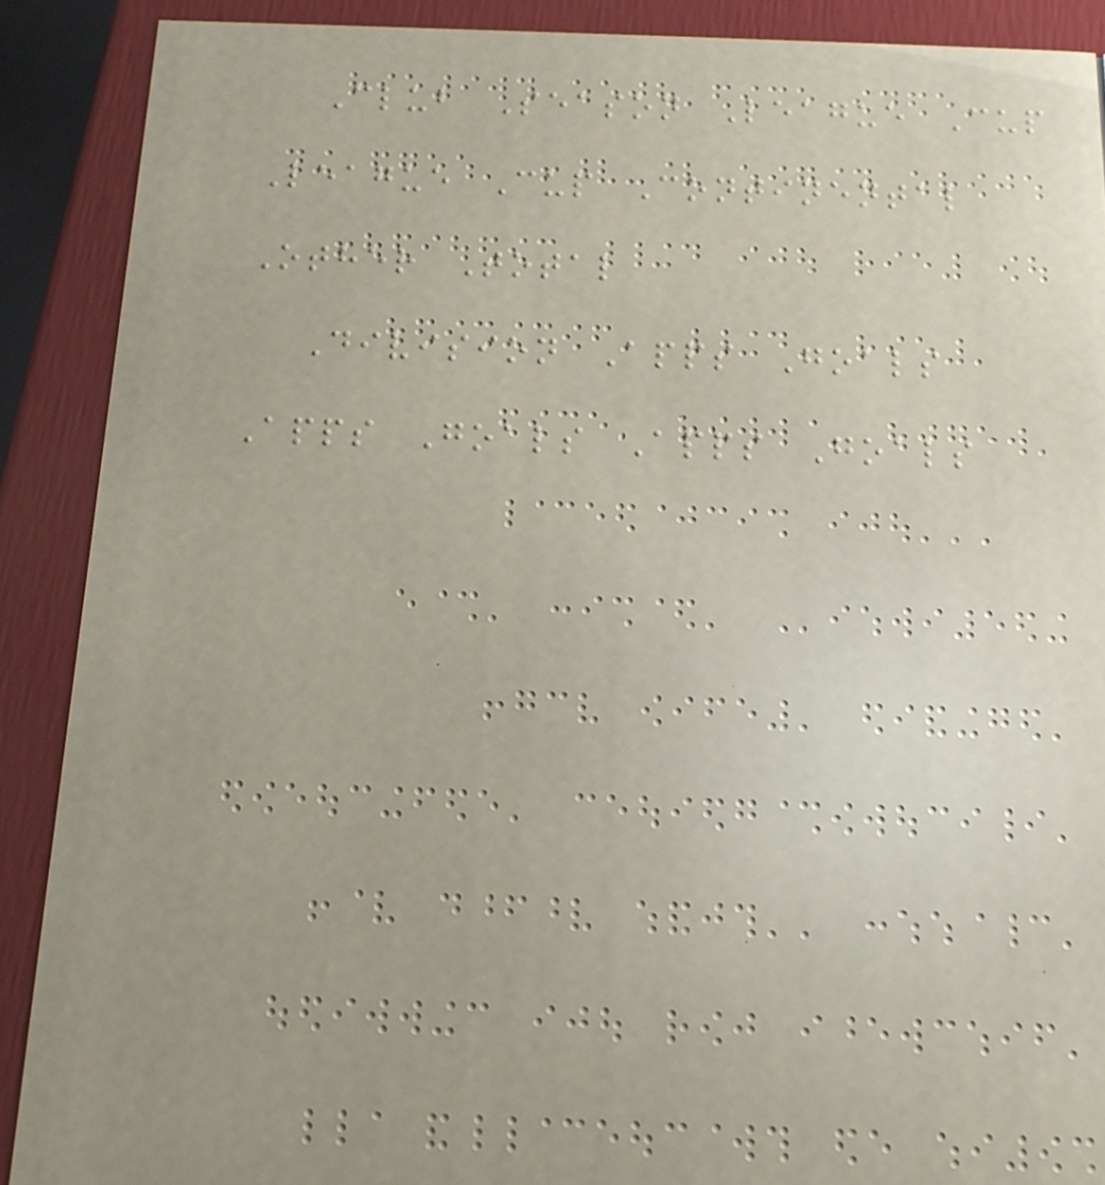Club Season League Cup
League Cup Continental
Other Total
Division Apps Goals
Apps Goals Apps Goals
